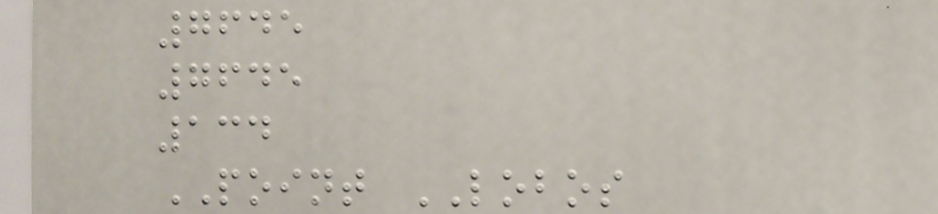7645
7645
134
POINT LOBOS
